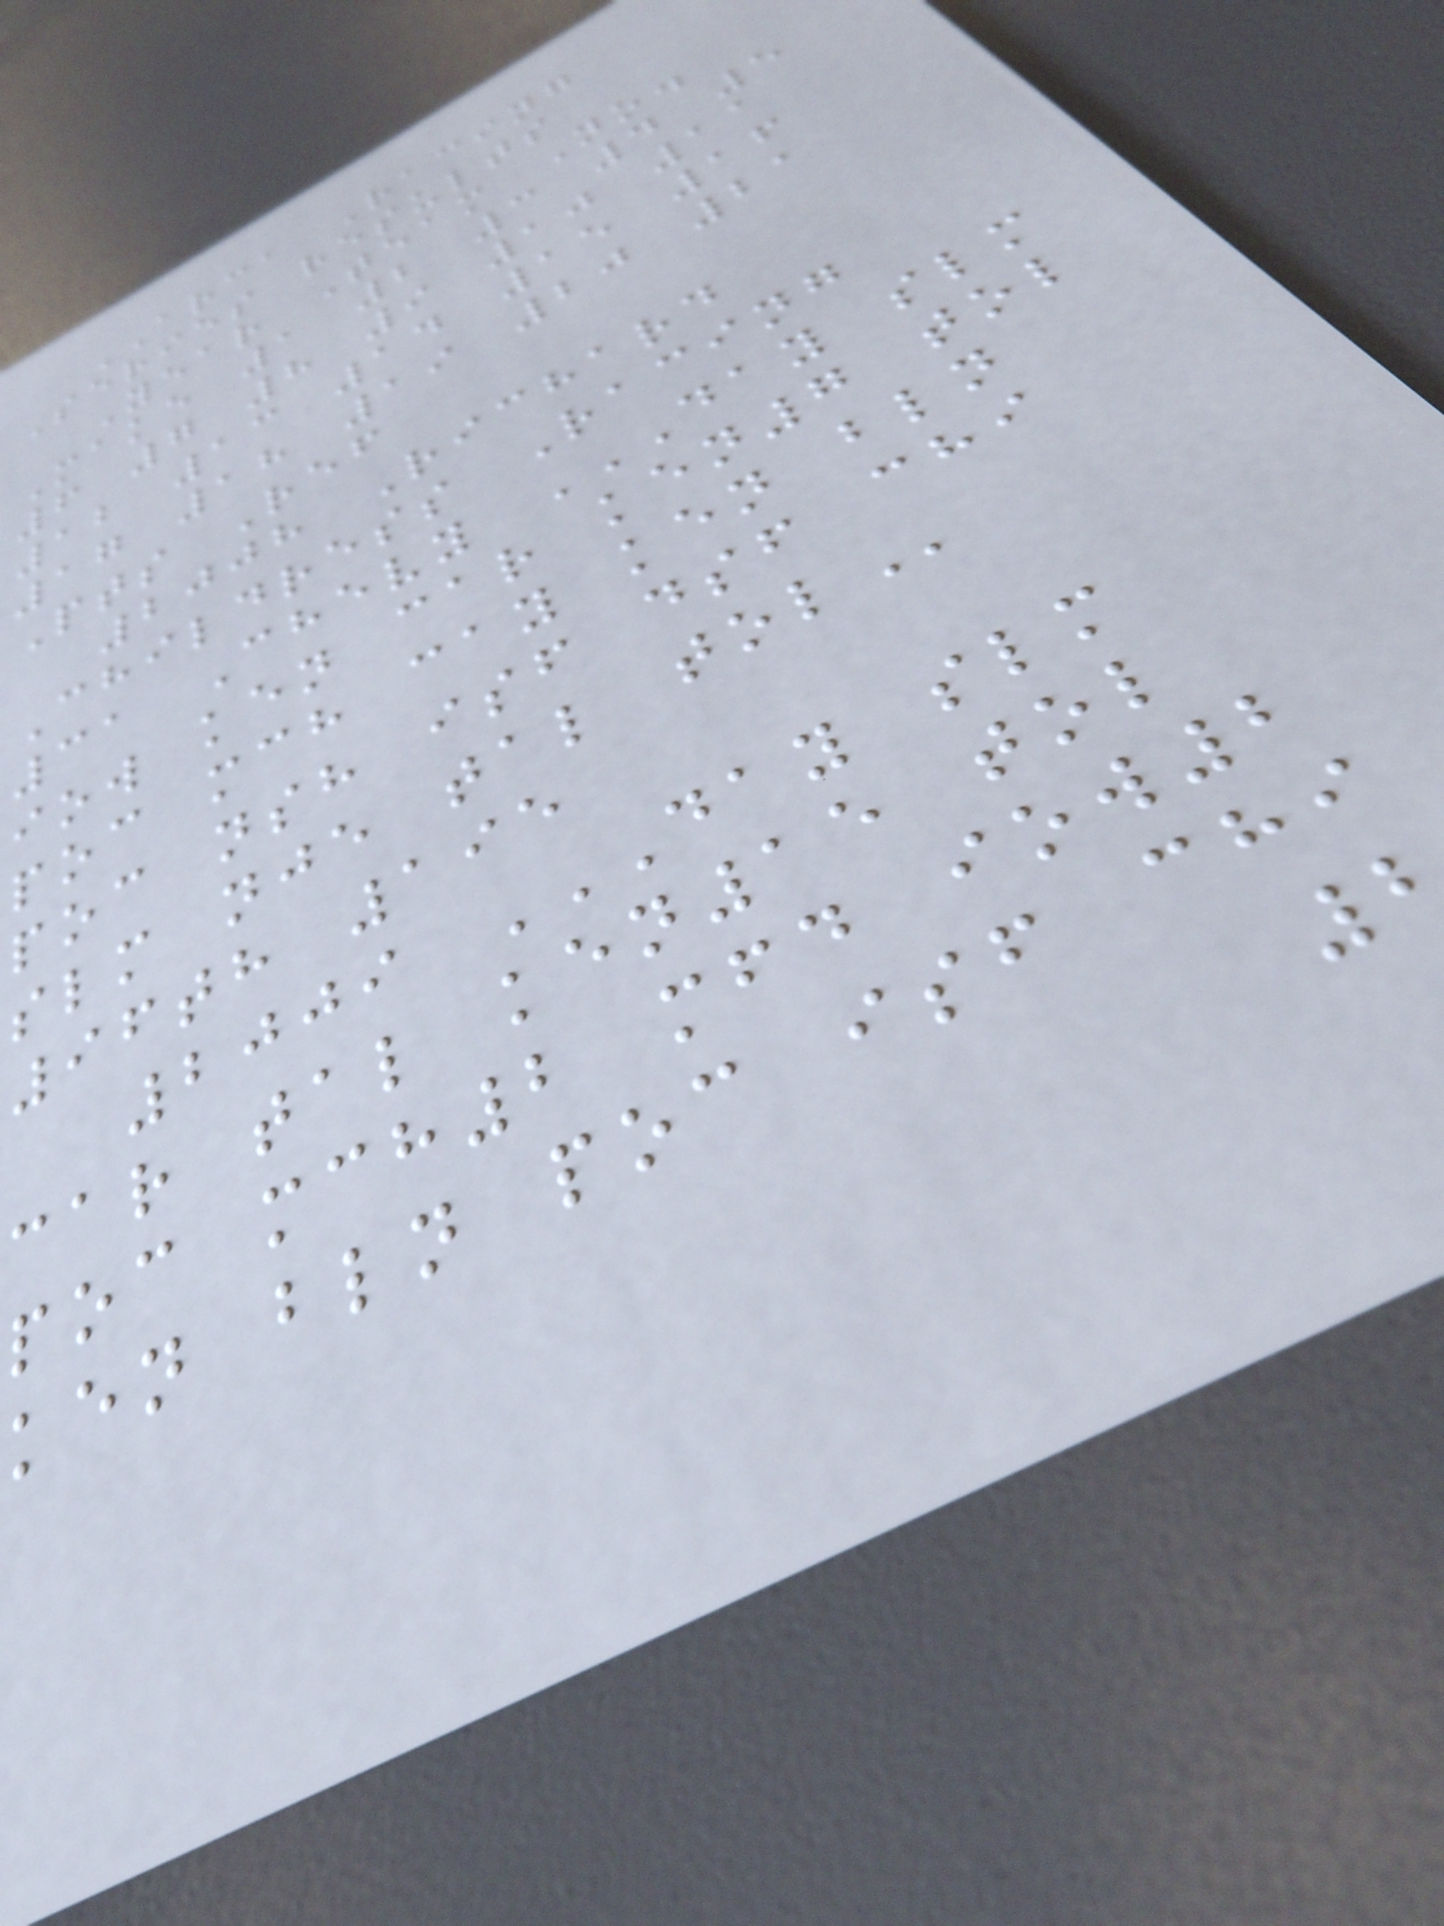ARCA Racing
Series results
Year Team No.
Make 1 2 3 4 5
6 7 8 9 10 11
12 13 14 15 16
17 18 19 20 21
Pts Ref
2008 Richard
Childress Racing
31 Chevy DAY SLM
iow ken car ken7 tol
poc mch cay ken bln
poc nsh isf dsf chi
slm nje tal
96th 195
2009 DAY SLM
car tal ken15 tol
poc mch2 mfd iow2
ken bln poc isf chi
